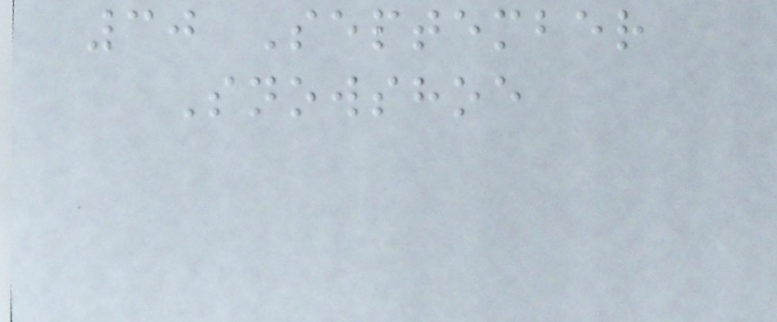30 September
Snowshoe
